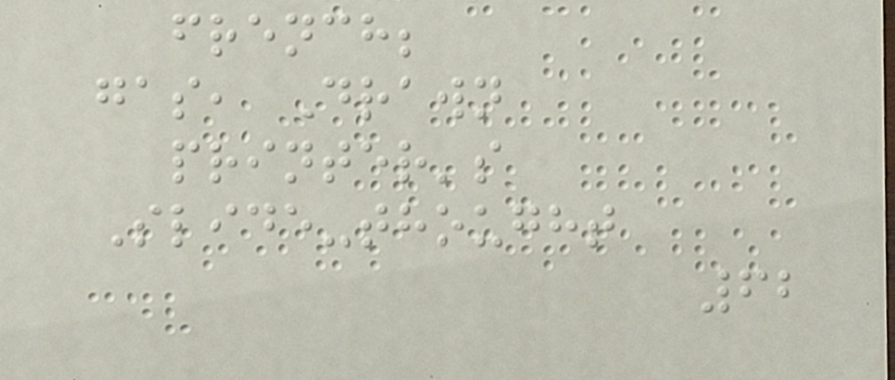french;
gas, Drawn
printer's
Slide-thought
62
